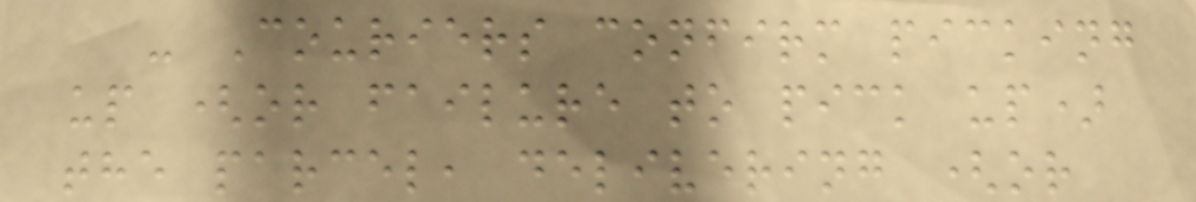- Couriers confirm picking
up (or failure to pick up)
the parcel, delivering (or
